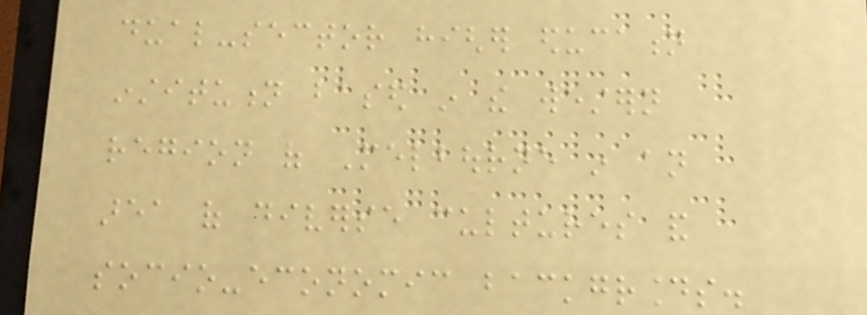dual-sector higher education
institution based in the western
region of Melbourne in an
area of diverse cultures and
socio-economic backgrounds.
